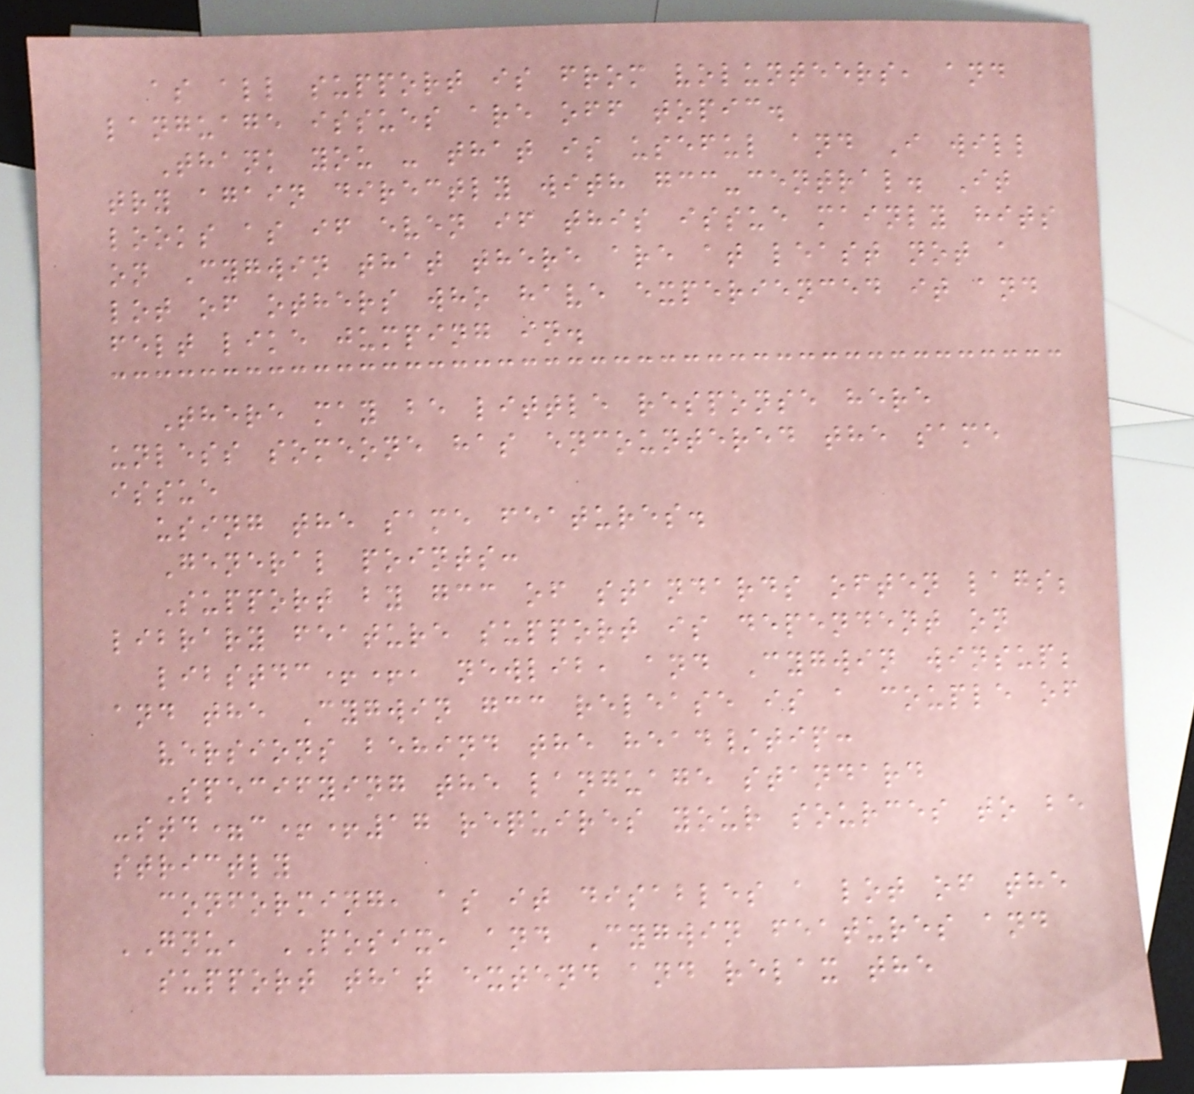as all support is from volunteers, and
language issues are off topic.
Thank you - that is useful and I will
try again directly with gcc-central. It
looks as if even if this issue mainly hits
on Cygwin that there are at least not a
lot of others who have experienced it and
felt like jumping in.
There may be little response here
unless someone has encountered the same
issue
using the same features.
General points:
Support by gcc of standards often lags;
library feature support is dependent on
libstdc++, newlib, and Cygwin winsup;
and the Cygwin gcc release is a couple of
versions behind the head/tip:
Specifying the language standard
-std=c++17 requires your sources to be
strictly
conforming, as it disables a lot of the
GNU, POSIX, and Cygwin features and
support that extend and relax the
